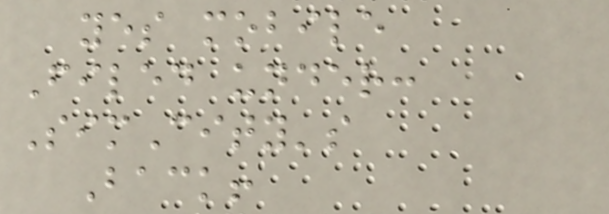yes mobile
Filed under:
SimCity's
Back!
